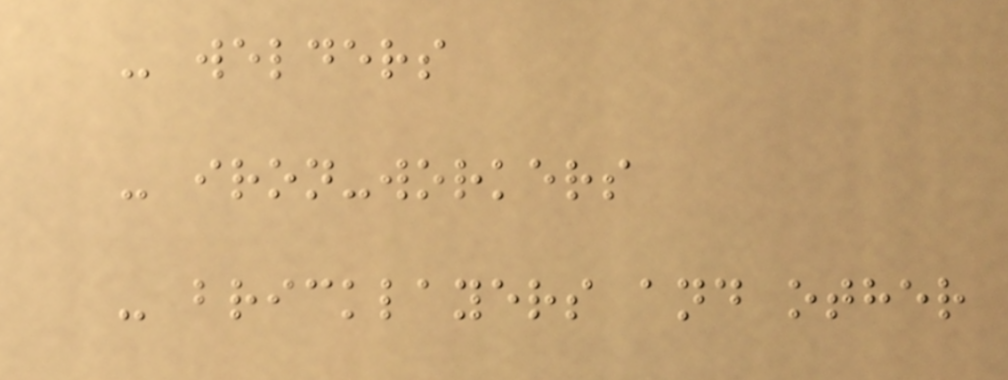- welders
- iron-workers
- bricklayers and other
